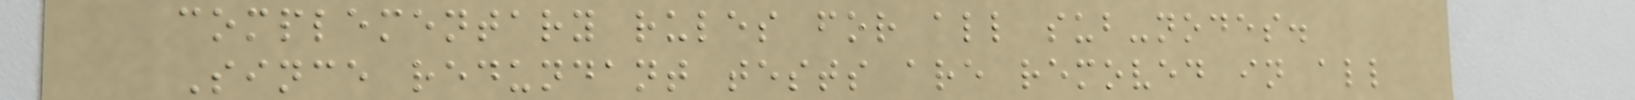complementary rules for all sub-nodes.
Since redundant tests are removed in all
